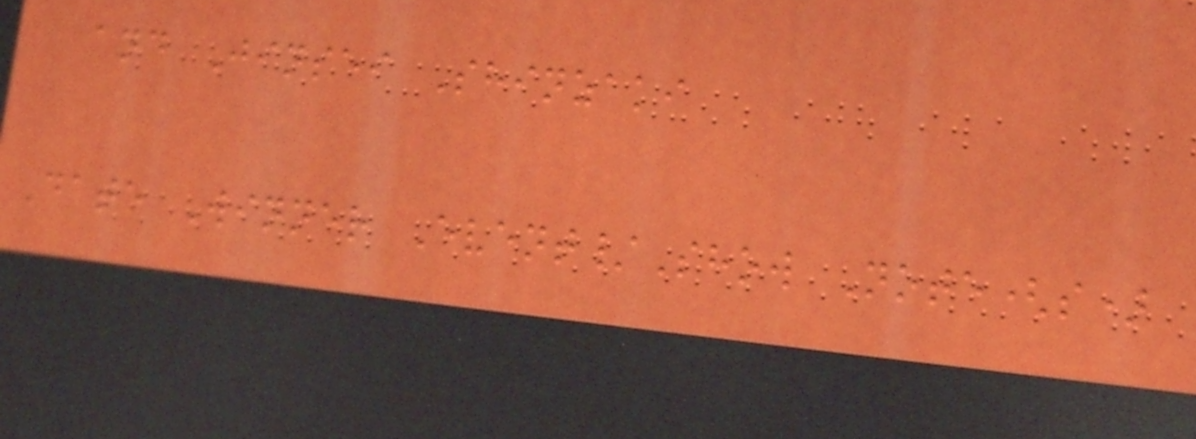and Jinsei Shinzaki
Date Winner Event/Show Note(s)
